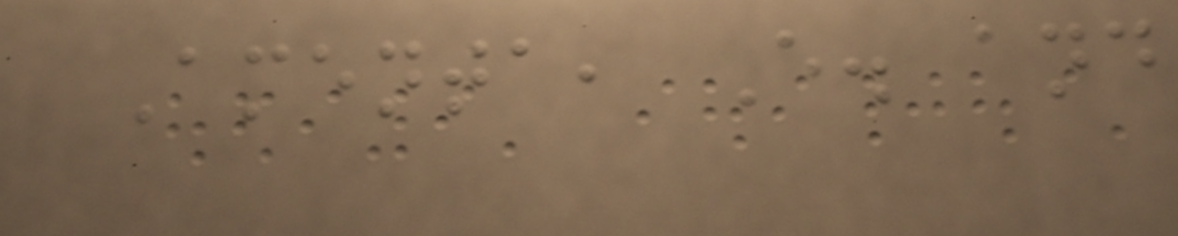Amenta, E. and
